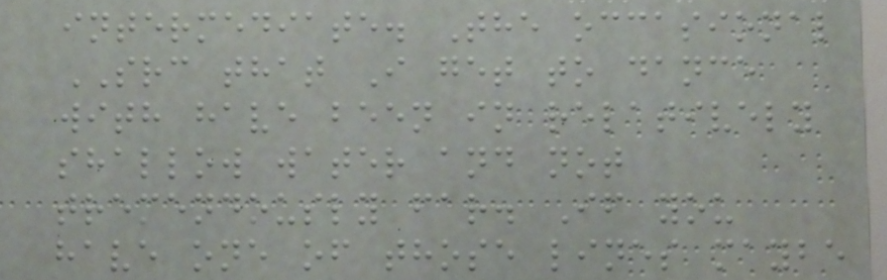intermediate. The occasional
SRC that I get to dance
with have been in relatively
shallow water and not
tremendously far. If you
have one of those lines maybe
